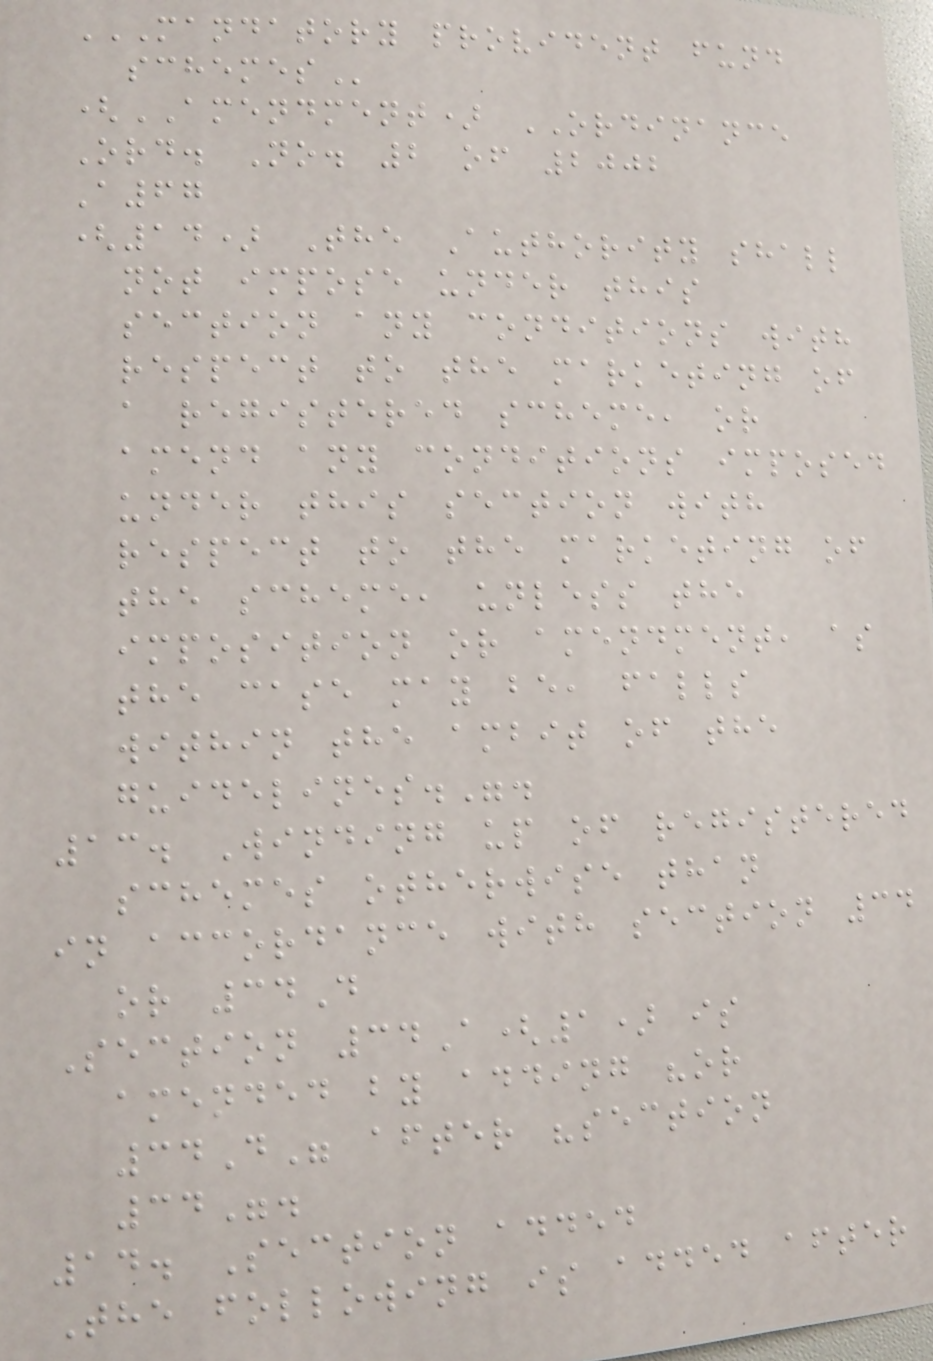MANDATORY PROVIDENT FUND
SCHEMES
(AMENDMENT) ORDINANCE
Ord. No. 2 of 2002
A67
(14) The Authority shall
not impose under this
section any conditions with
respect to the marketing of
a registered scheme, or
amend any conditions imposed
under this section with
respect to the marketing of
the scheme, unless the
imposition or amendment, as
the case may be, falls
within the ambit of the
guidelines.".
13. Winding up of registered
schemes otherwise than
in accordance with section 34
or 34D
Section 34A(1) is
amended by adding "or
34D" after "section
34".
14. Section added
The following is added after
